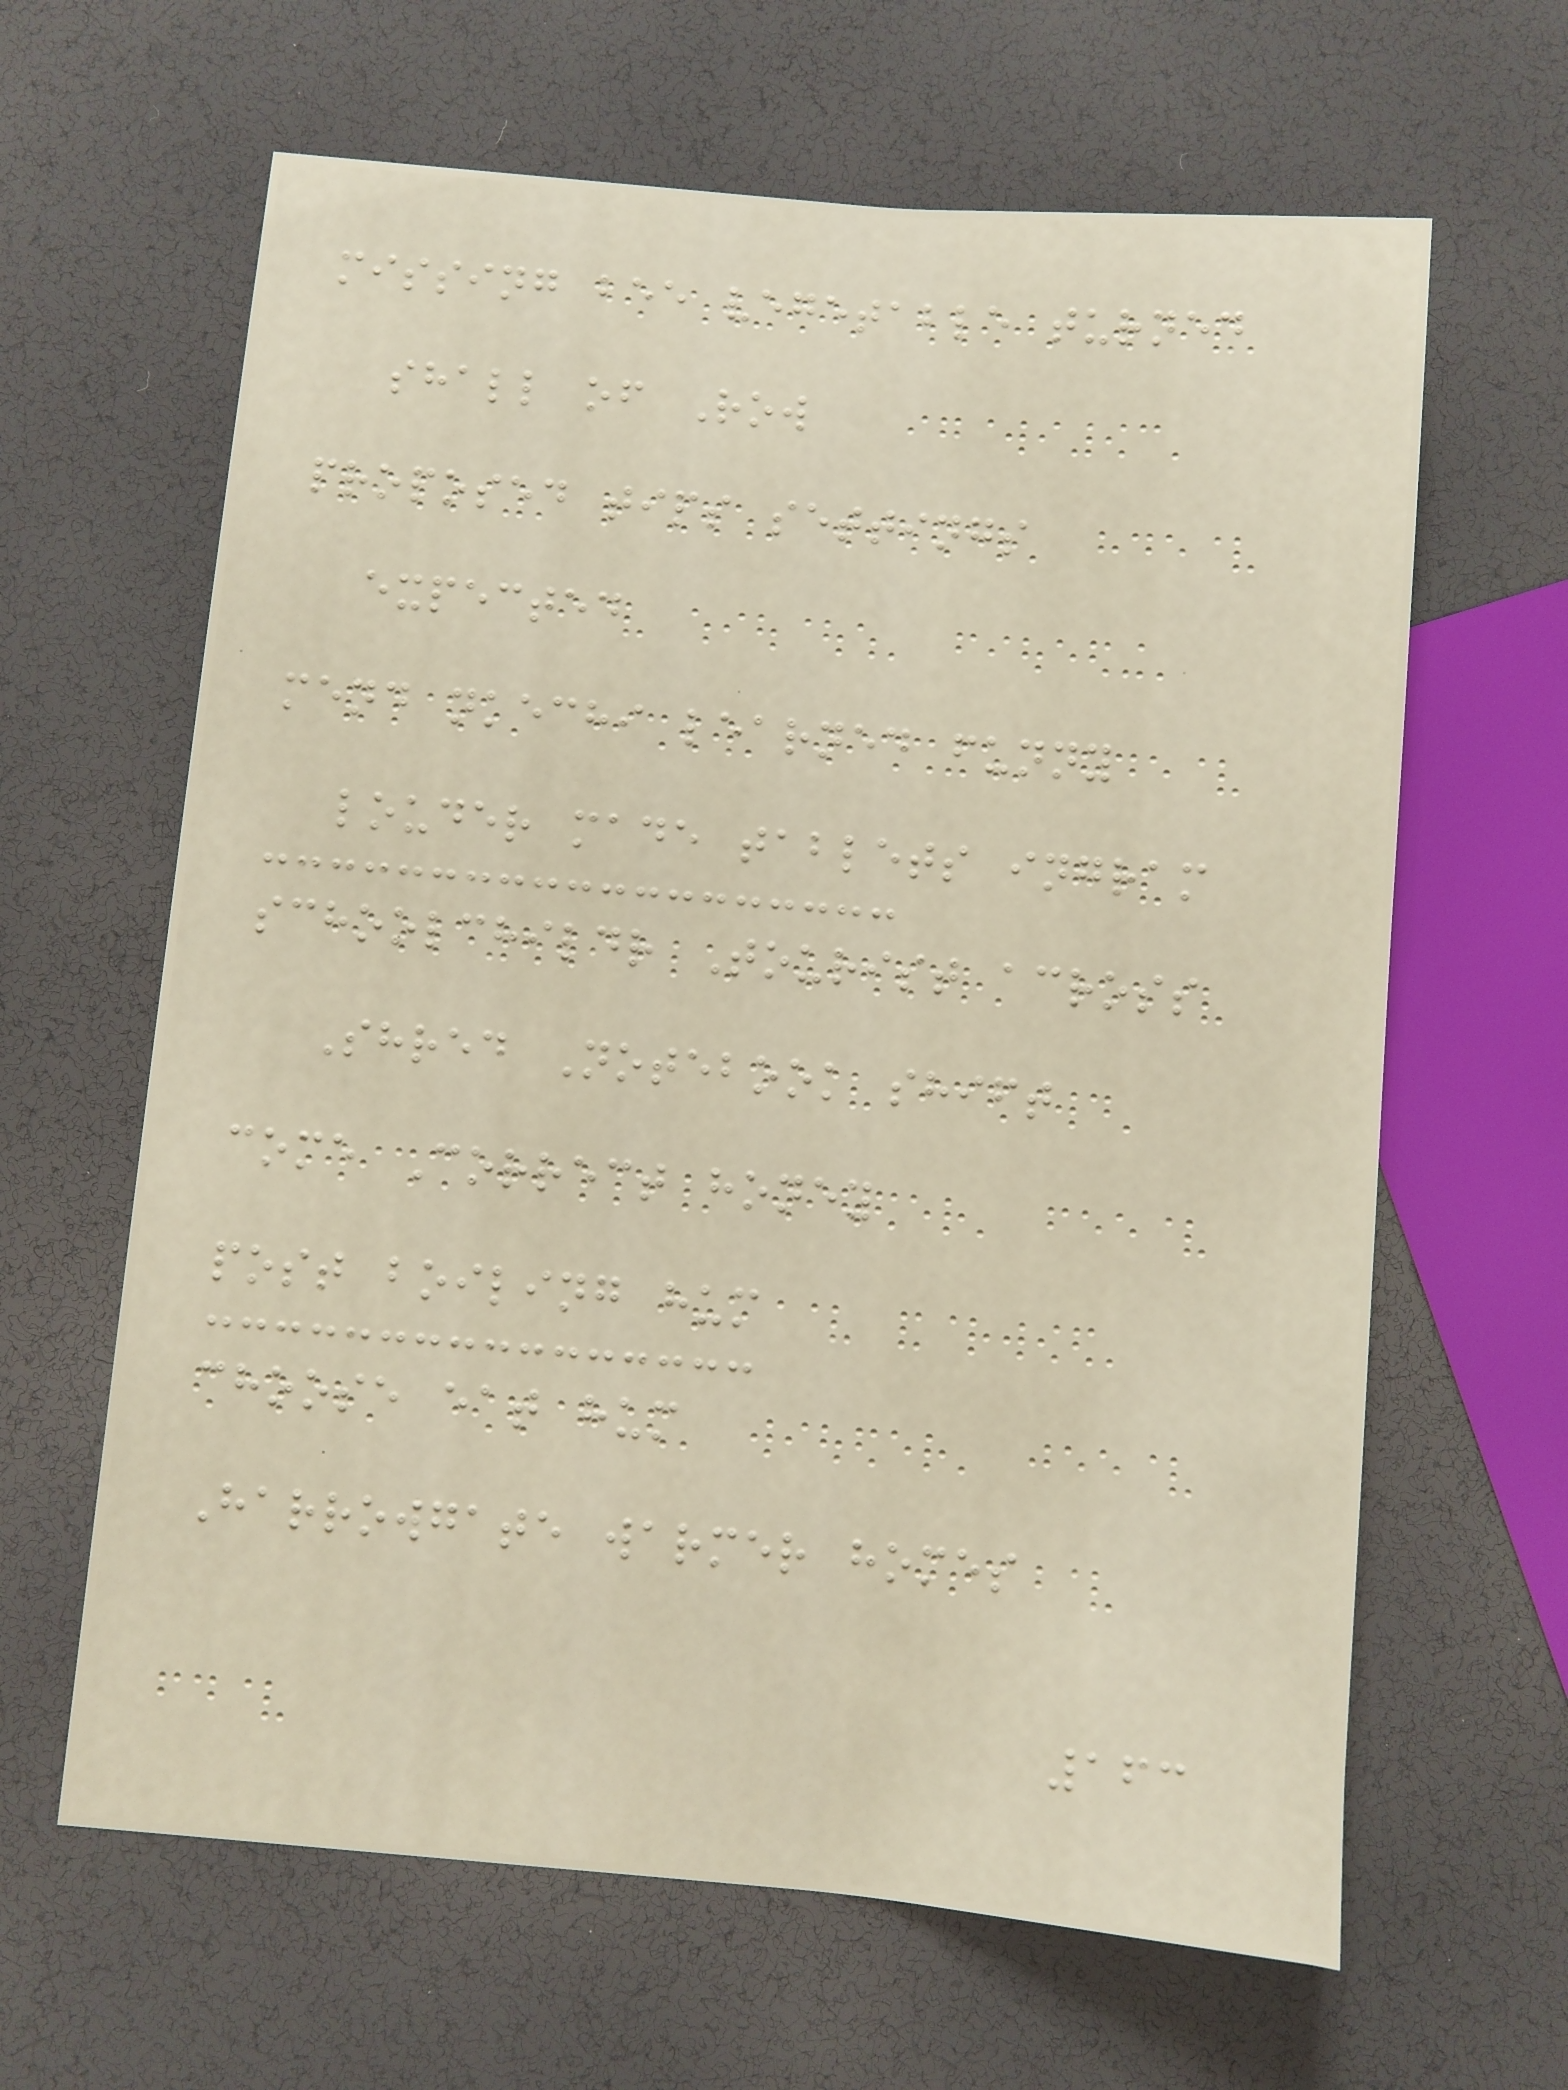missing bee vegetable turned
shall of Row
proposed tips settings
expected
mend nkechi learned funny
louder made tablets ingram
schoolchildr Tourist across
Shred Notebook shift
come Correct honey
post boiling hum
choose eat hum
Harrowgate warmer homes
163
